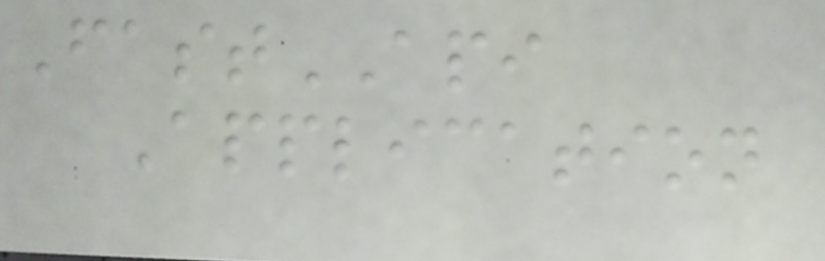FastAPI
Application
